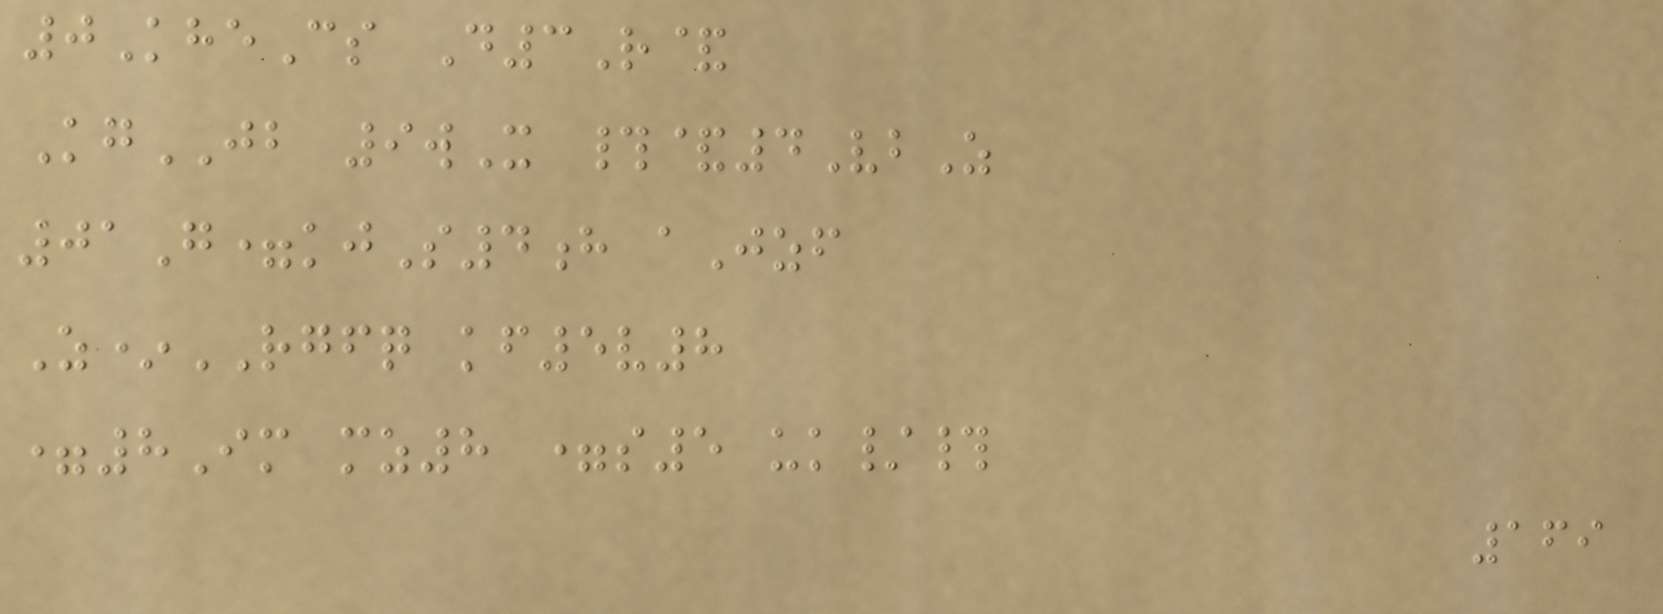0KheCs D3R&
KgJB 9wX #&4VbZ
01G=kjS4h aJzf
Z*RGFQ kf5v8
=8Im mz8 =s5 uk/#
169
